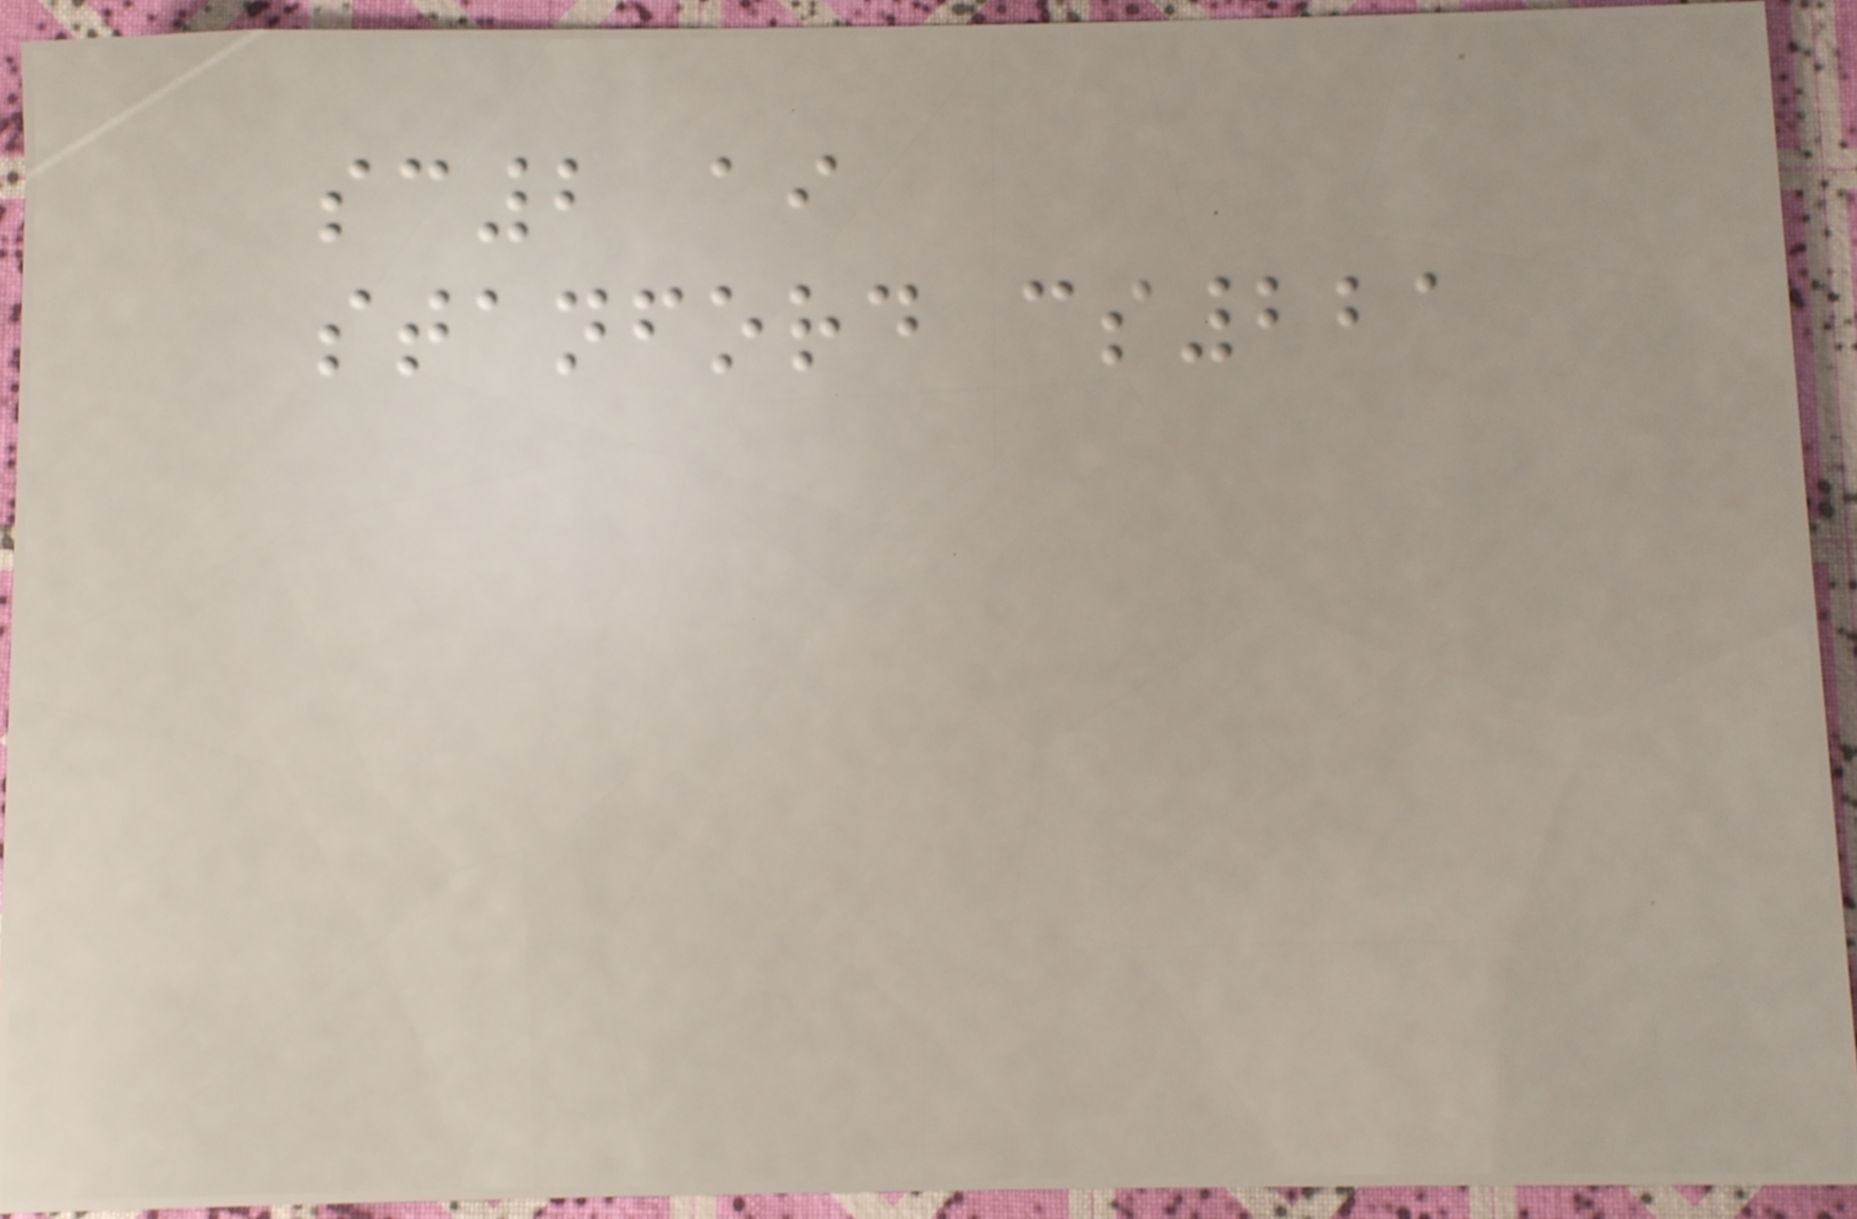sc2 ai
stanford cs221
